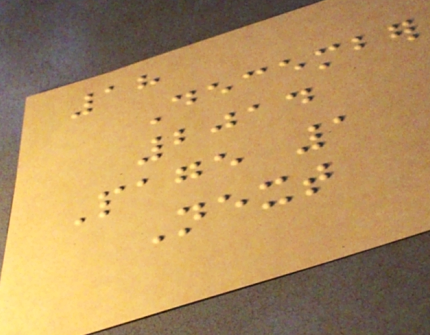18
December
2014
Page 1
Next
